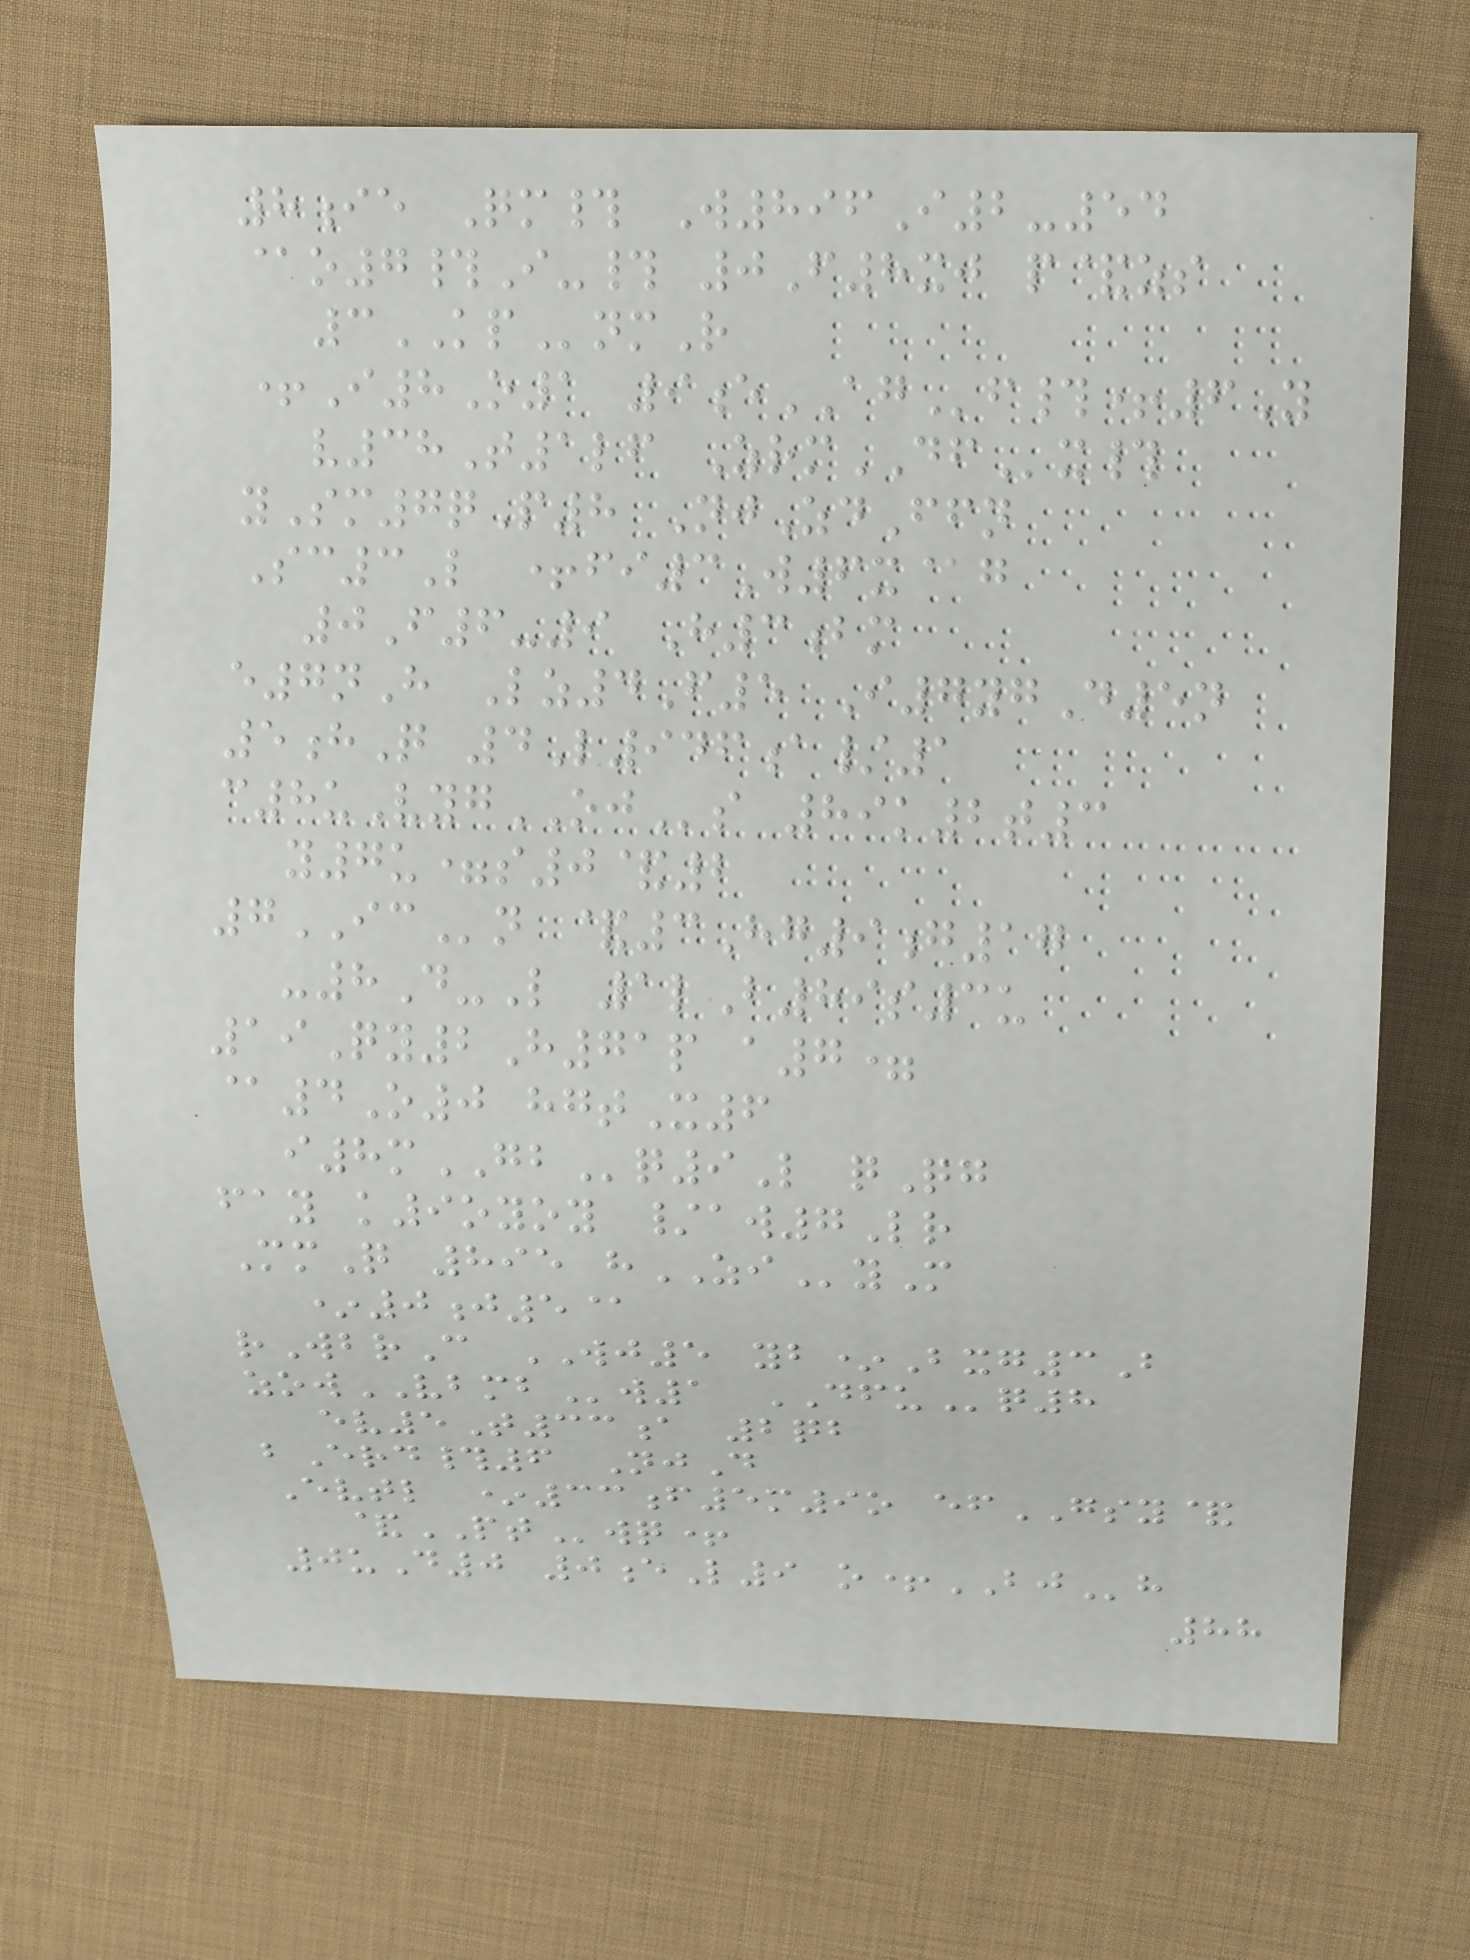8ie Qm# W896I2-54
@o7#I-# 0F8xj p&zs
3KPnmR
+I8O1 9eAGf#+6Y
v38T1lf ZrmDFx#
ySm7qP8 NjZdFfn
Sc3L +fi3W6x@g
0F6-9 H3bm
e7nH Lz4F5 I7ygD5n
5hQ 4L946a/1
c8uVygOJs 89k2t3
y7u=s0&2
7ICn &3Hg9g17
-8D-L 1lB89s3u
19Qy2H71p a7=
@4O0 hgtX6
i8mGBq9L qQg
fay k9oyoy /aw7Lr
MmQ 895 hZIyM
*0j5@
rWbrC WJ5 yb*Bxg3B
zowVBMBw1 DFUq8
ev5T33a 2qb
bErd#6 NjD
Evtl *33f5m9o efGSY&
&PTwq+
0uD0 0eL9 o+BJh
88
